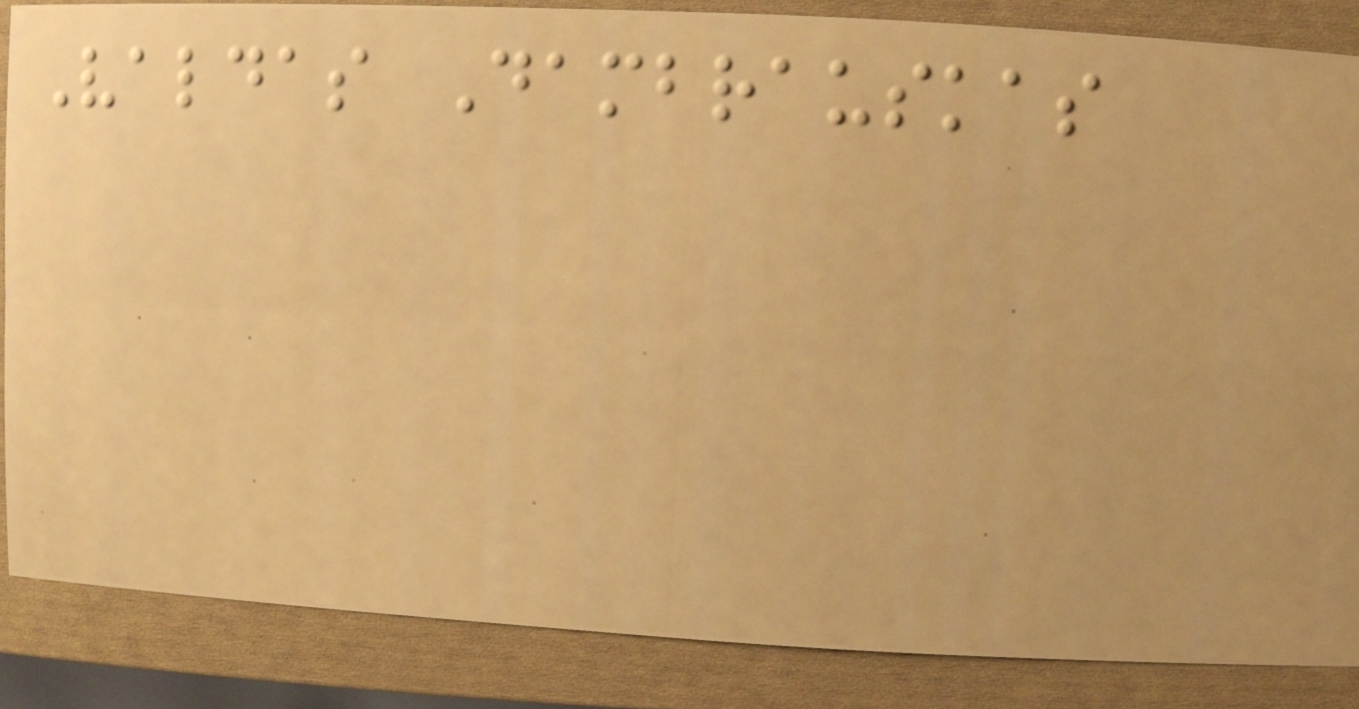Valdas Dambrauskas
